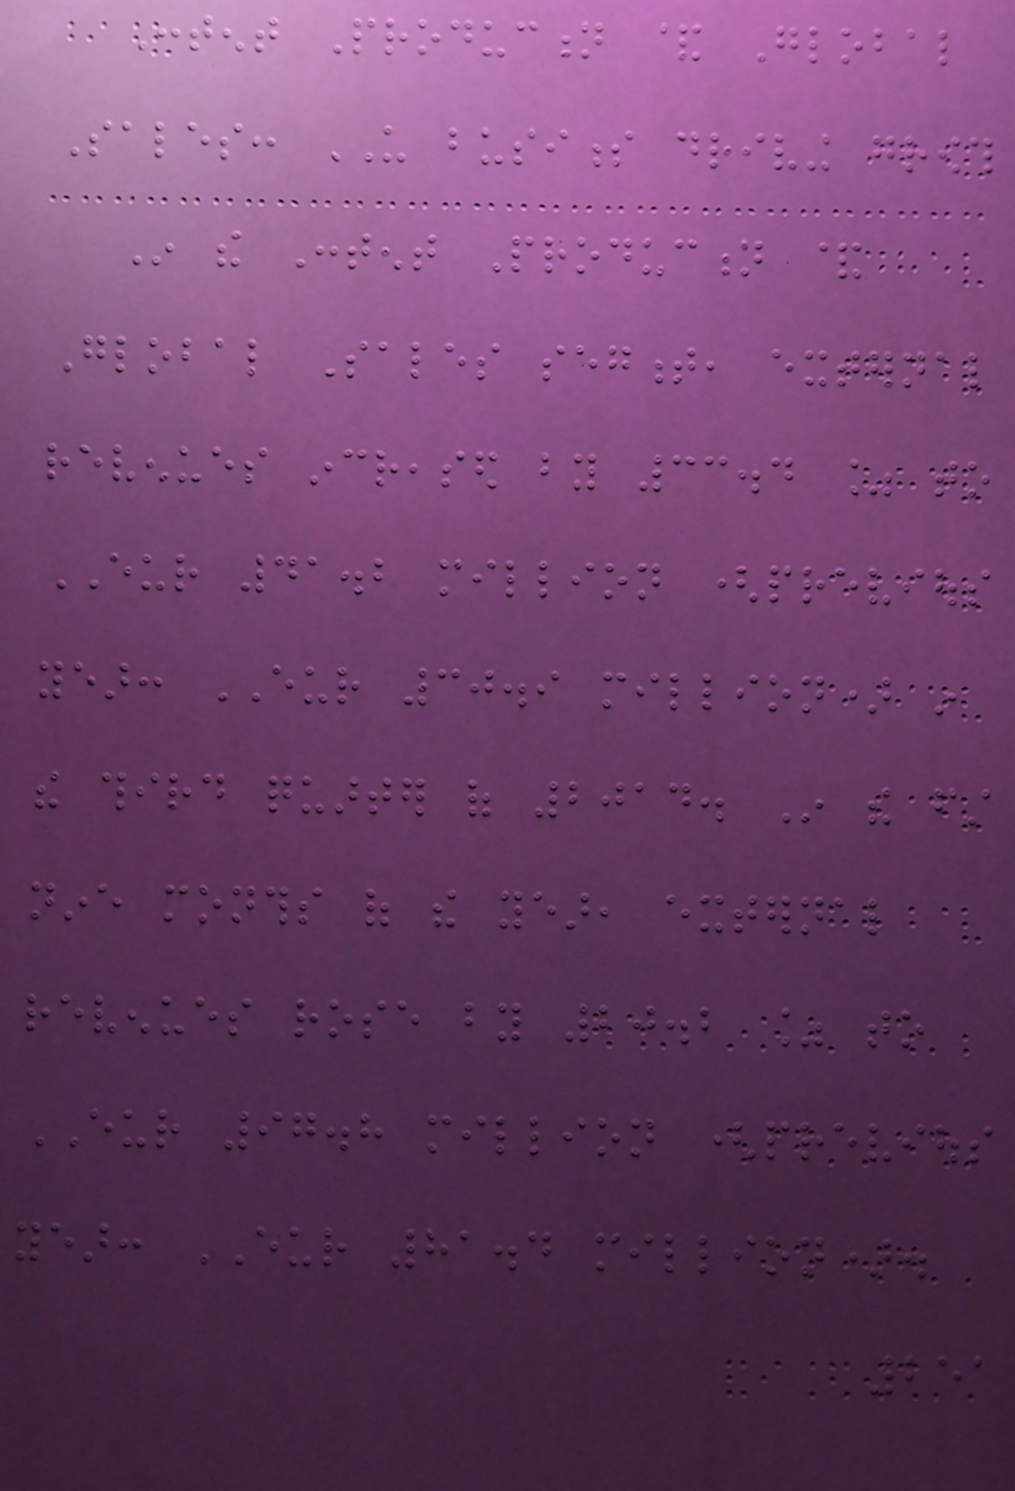Content Production & Global
Sales: US business driving growth
In the Content Production &
Global Sales segment, external
revenues increased by 33.4 % to
EUR 41.2 million (previous
year: EUR 30.9 million) in
the third quarter of 2014. In the first
nine months of the year, external
revenues rose by 20.2 % to
EUR 97.8 million (previous
year: EUR 81.4 million).
251
